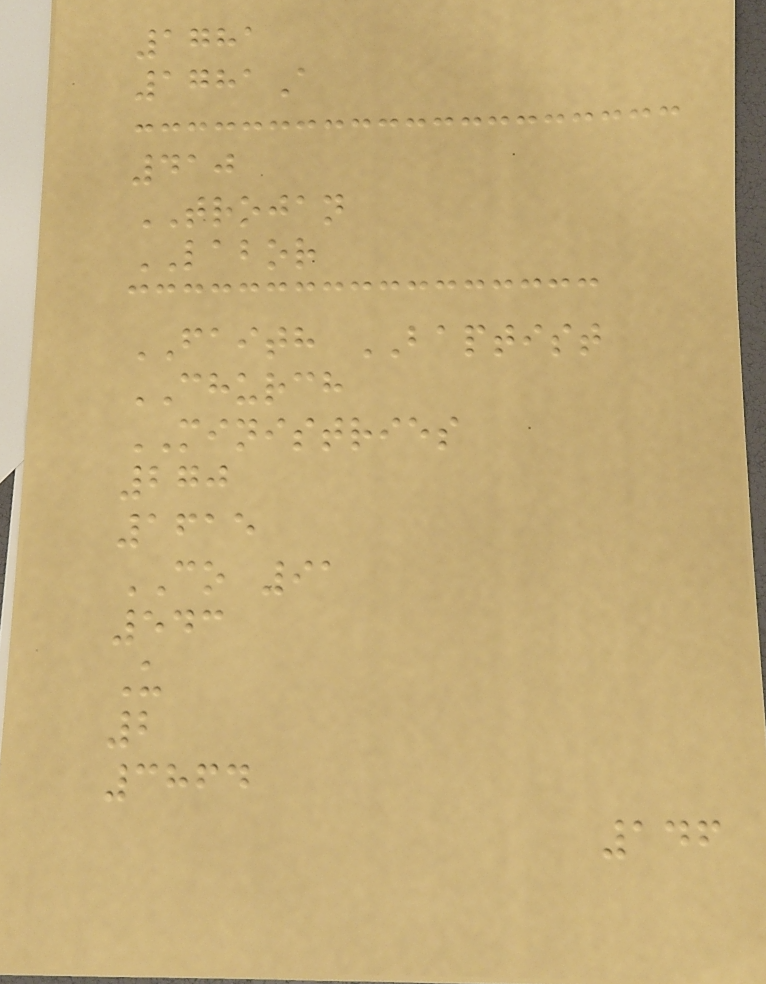1781
1781A
410
TROJAN
LABOR
FAITH BAPTIST
CHURCH
MINISTRIES
270
1615
CO 91
543
U
2
3864
146
